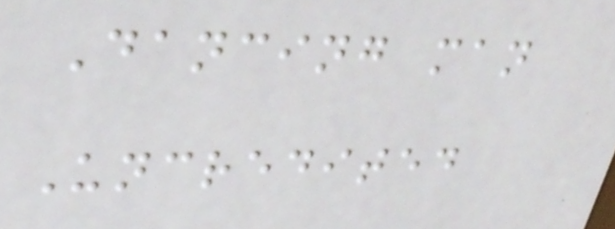Dancing man
Uncredited
